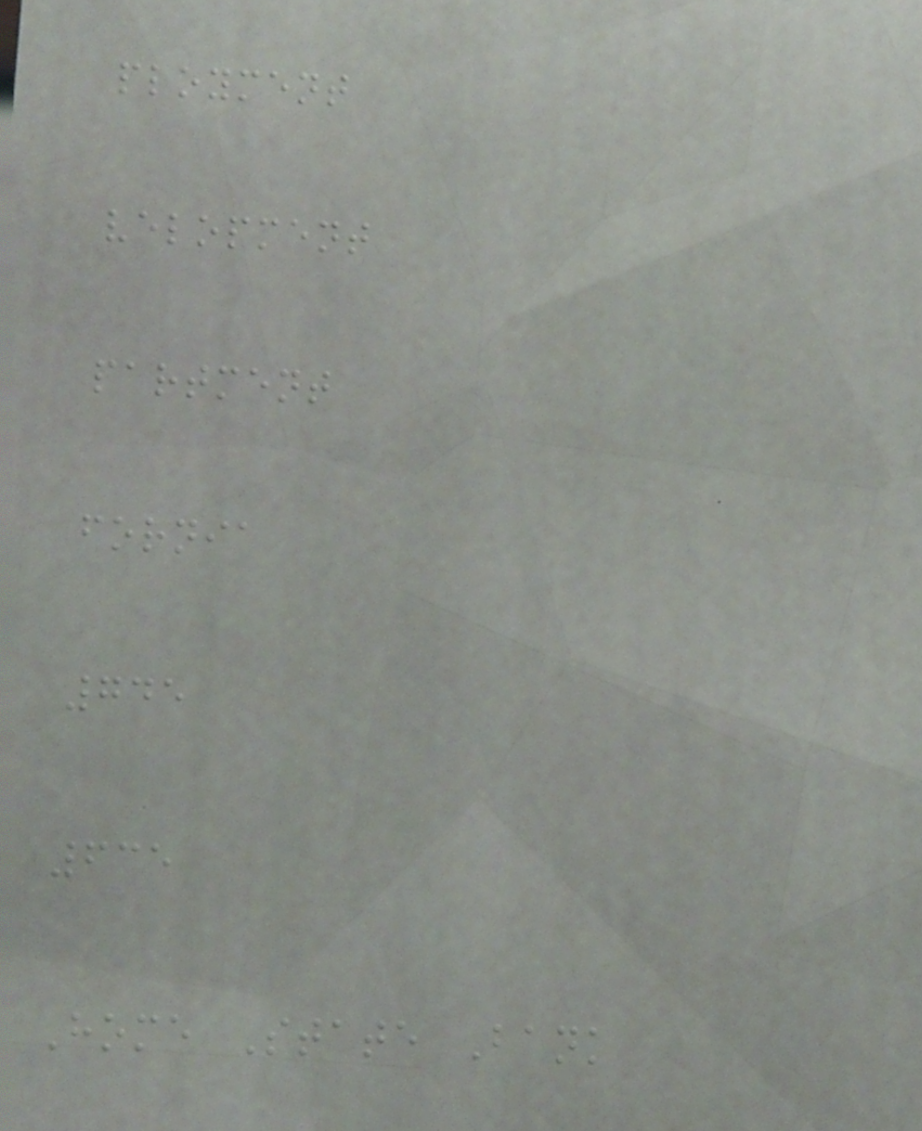ployment
velopment
partment
fornia
745
635
Home State Bank
